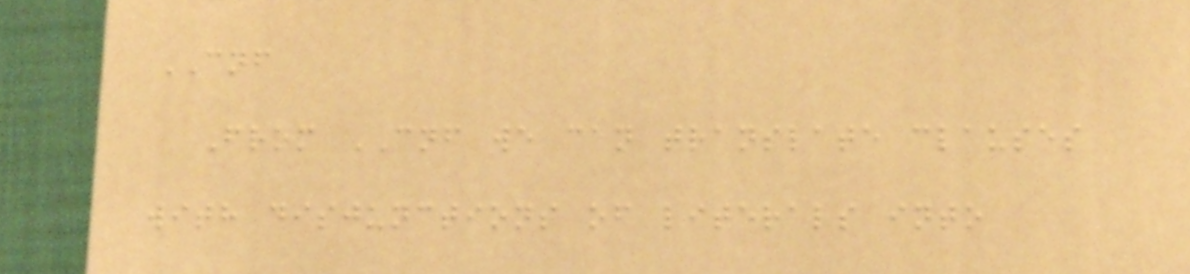CNF
From CNF we can translate clauses
with disjunctions of literals into
